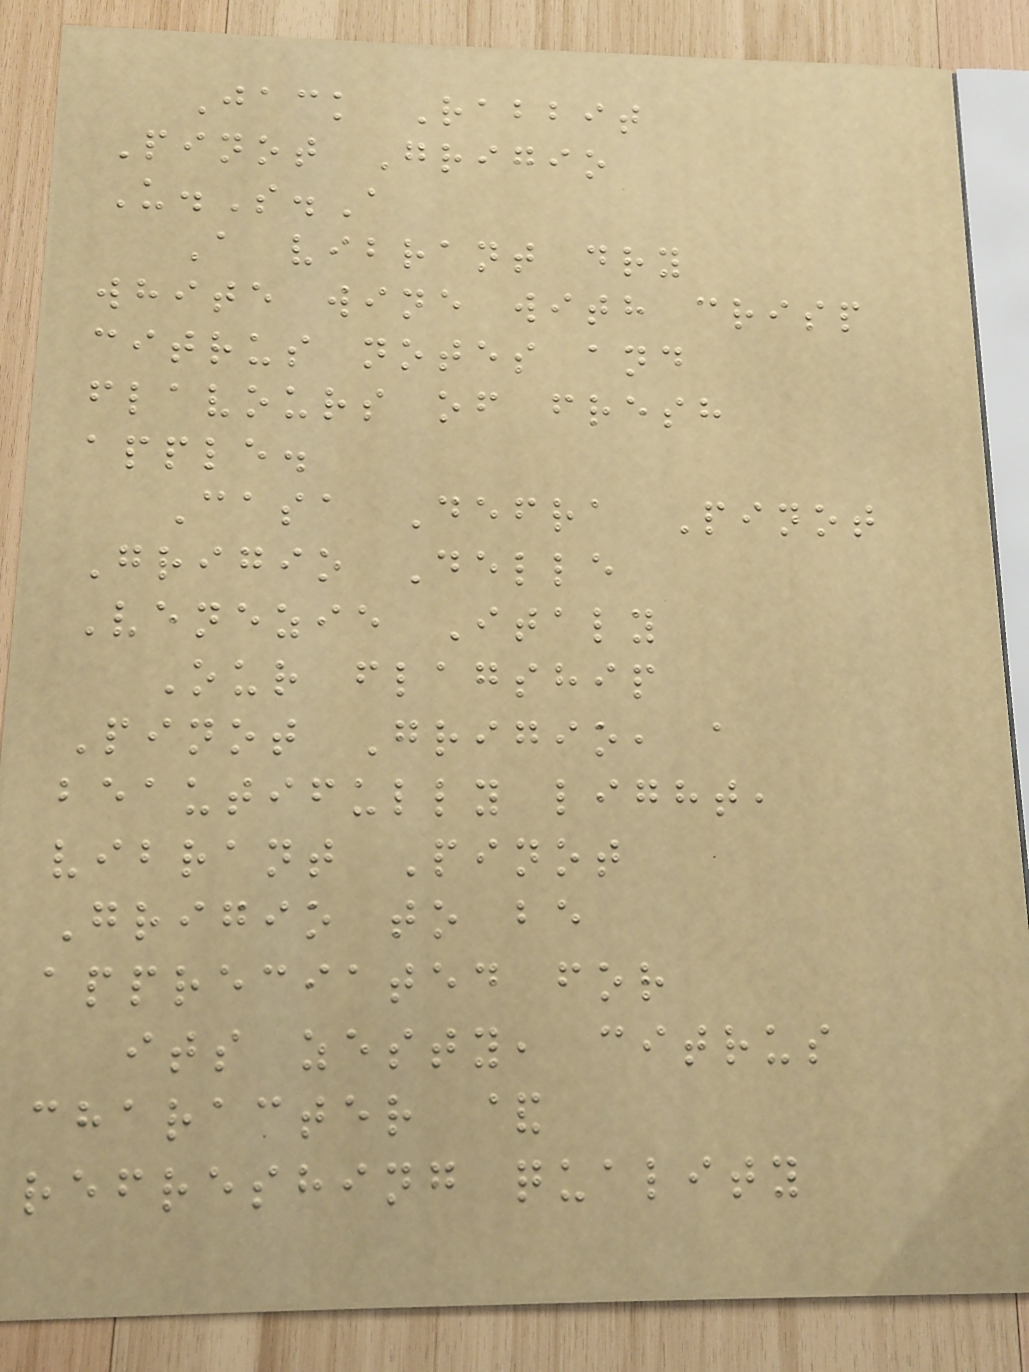Jack Rabbit
Pinot Grigio
U.S.A
A vibrant dry
white wine with crisp
citrus notes and
flavours of fresh
apple.
Casa Defra Pinot
Grigio Delle
Venezie Italy
Our flagship
Pinot Grigio, a
beautifully light,
vibrant Pinot
Grigio to be
appreciated for
its zesty, citrus
character &
refreshing quality
